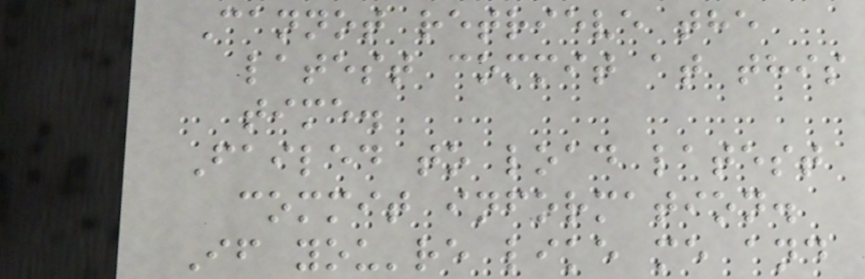Cannot retrieve the
latest commit at this
time.
Failed to load latest
commit information.
If you're like me and
